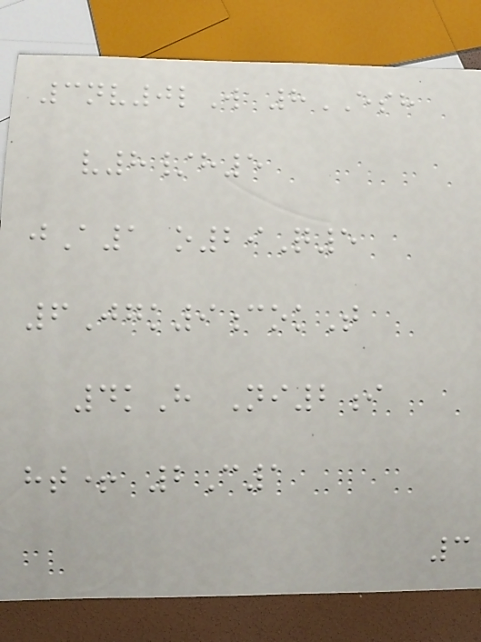3nv0lW 8ESH
v8/h5
jA1 o29Q5
6Jgk9cokT
4kH Ni2i
ht+ 2C1
3
